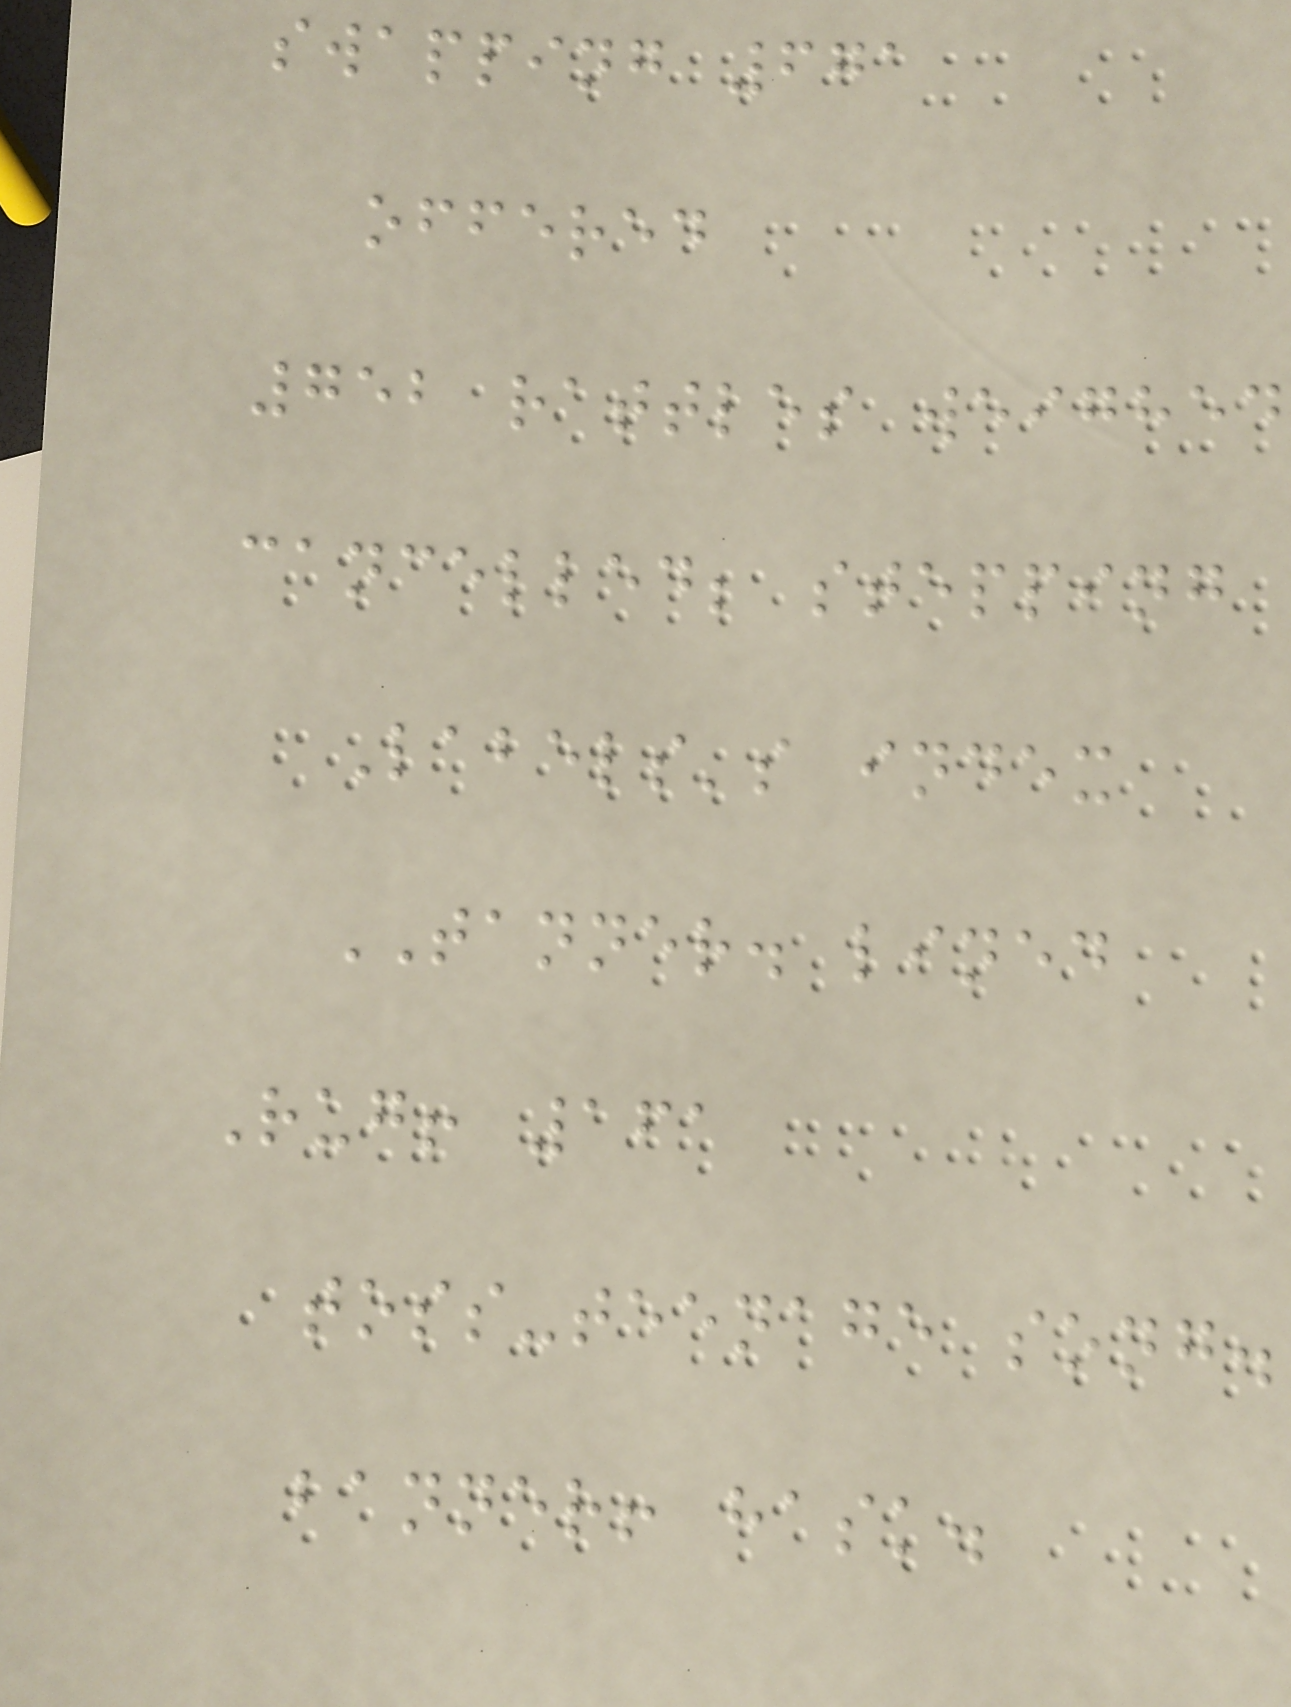swapping 671
offered
752 rattles weighed
cancelled; stepping
Labels's index
TANNER. lined
Rug! 161
toss-teenage song.
banner! hask.
